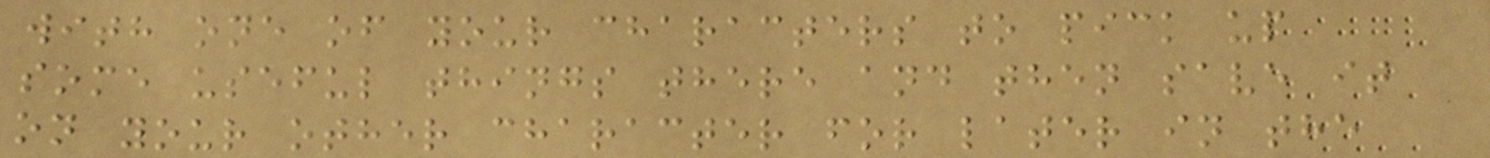with one of your characters to pick up
some useful things there and then save it
on your other character for later in the
